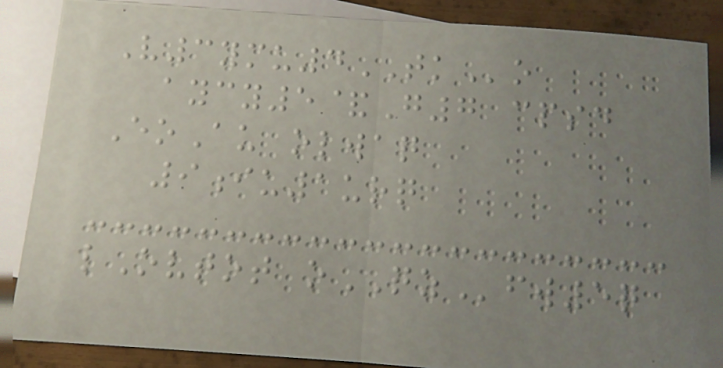V3ymu4TKo
aycy5&G7 cpsd
EoAu olwaq
9iu1urq
lOvtot oQZfw5q
